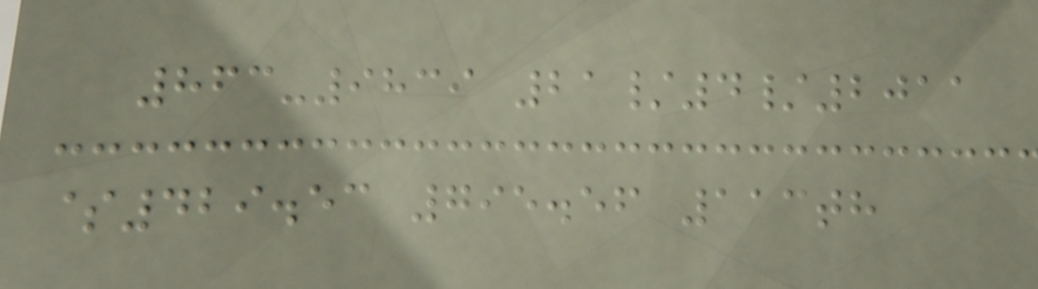863-9839 21/4/2011
$429.53 795.56 113th
